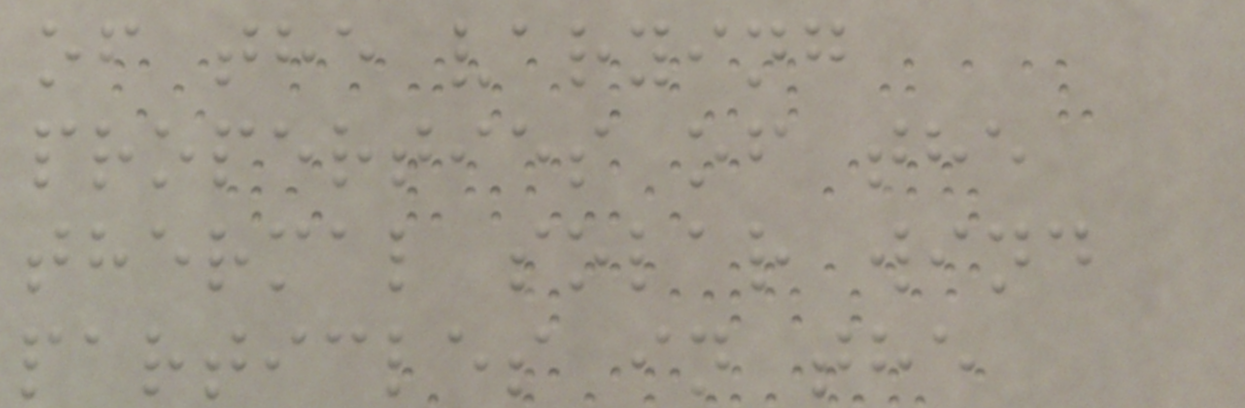of the varying
properties of the
thermal solar wind
particles in the
